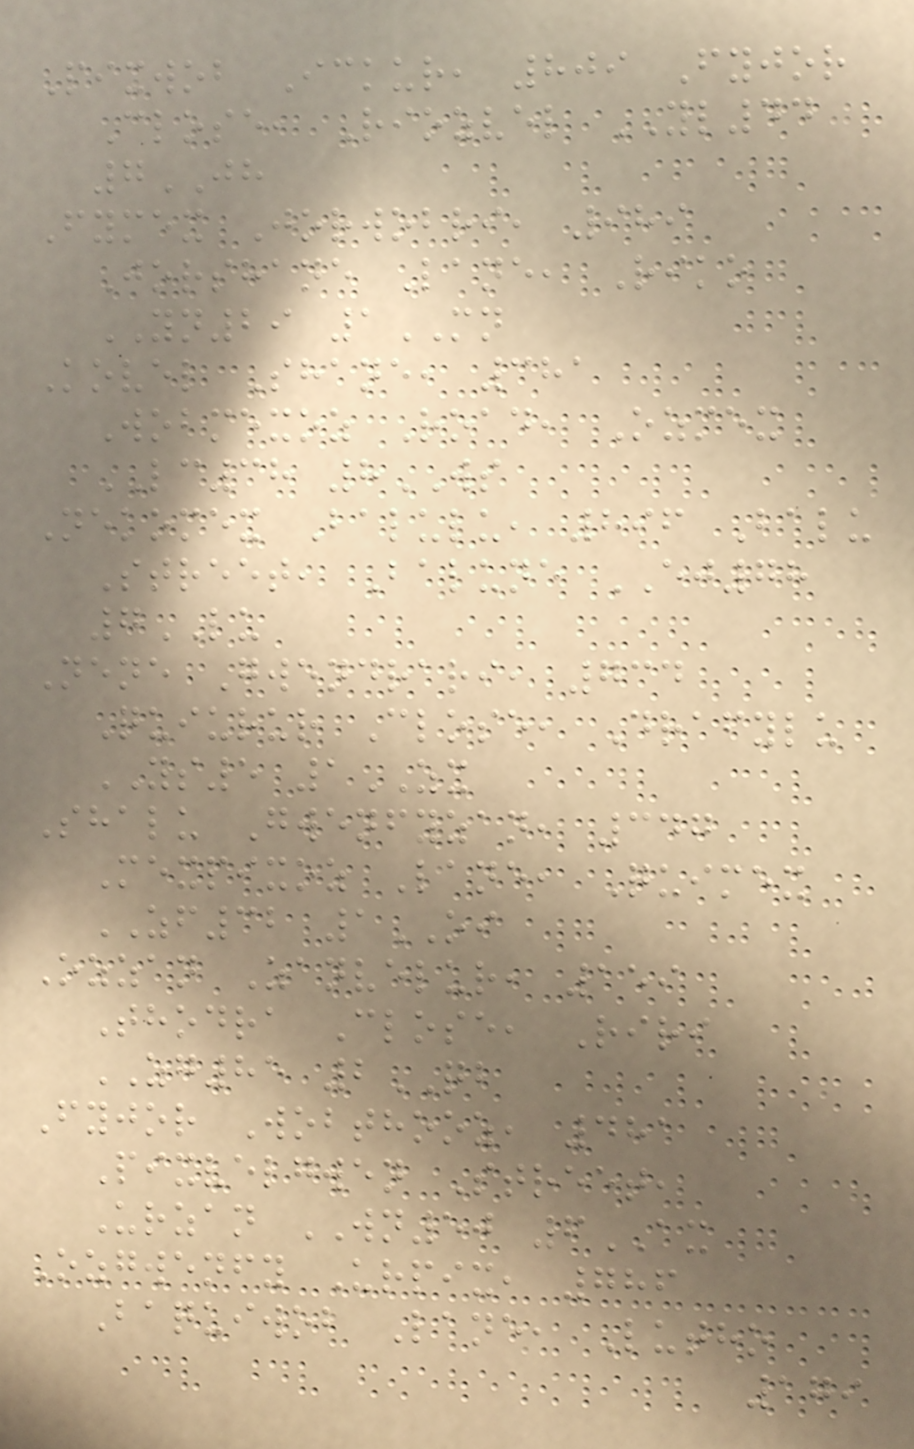Pixwob Ickur, 809 Fyjor
Close, Riozvel YL44
7JH
Fymex Jorwobri, 989
Jorshane Lane, Riko
YN29 1MN
Kovel Shane, 381
Wobmexoz Road, Ozmex
LC38 8WS
Nekomex Balulu, 896 Balu
Street, Balune EJ78
7LU
Nene Gwendrari, 734
Quiurur Close, Drafylu
YS5 1ZX
Shalu Gwenfyzan, 347
Mexpixoz Lane, Quimex
ZF32 1OI
Ozzan Zanvelur, 159
Thodra Close, Riri
ZG85 2QB
Fyjor Wobthooz, 481
Pixvelgwen Street,
Urzan WN50 6AX
Ozgwenfy Urpix, 786
Baquiwob Lane, Lutho
179
